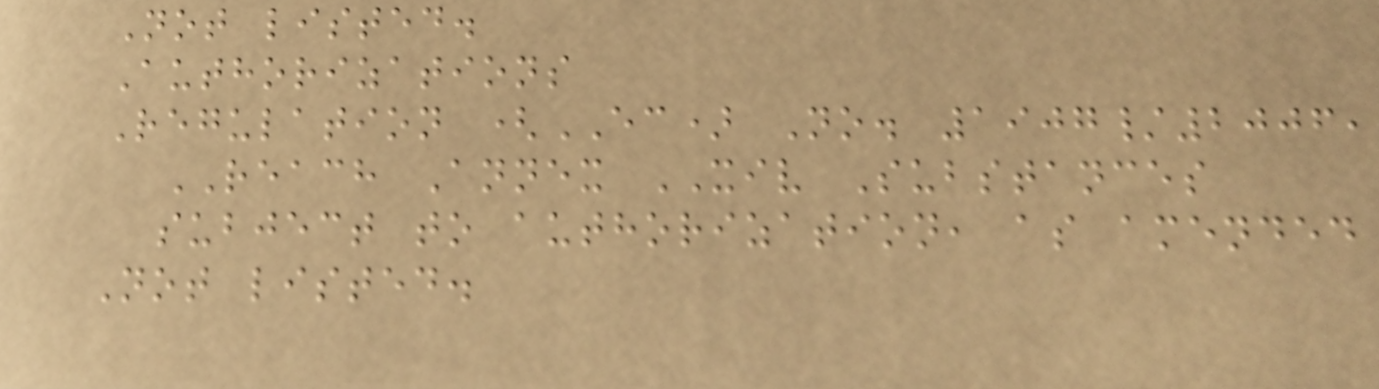Not listed.
Authorizations
Regulation (EC) No. 1907/2006,
REACH Annex XIV Substances
subject to authorization, as amended
Not listed.
